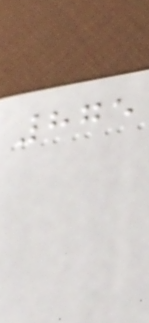875
